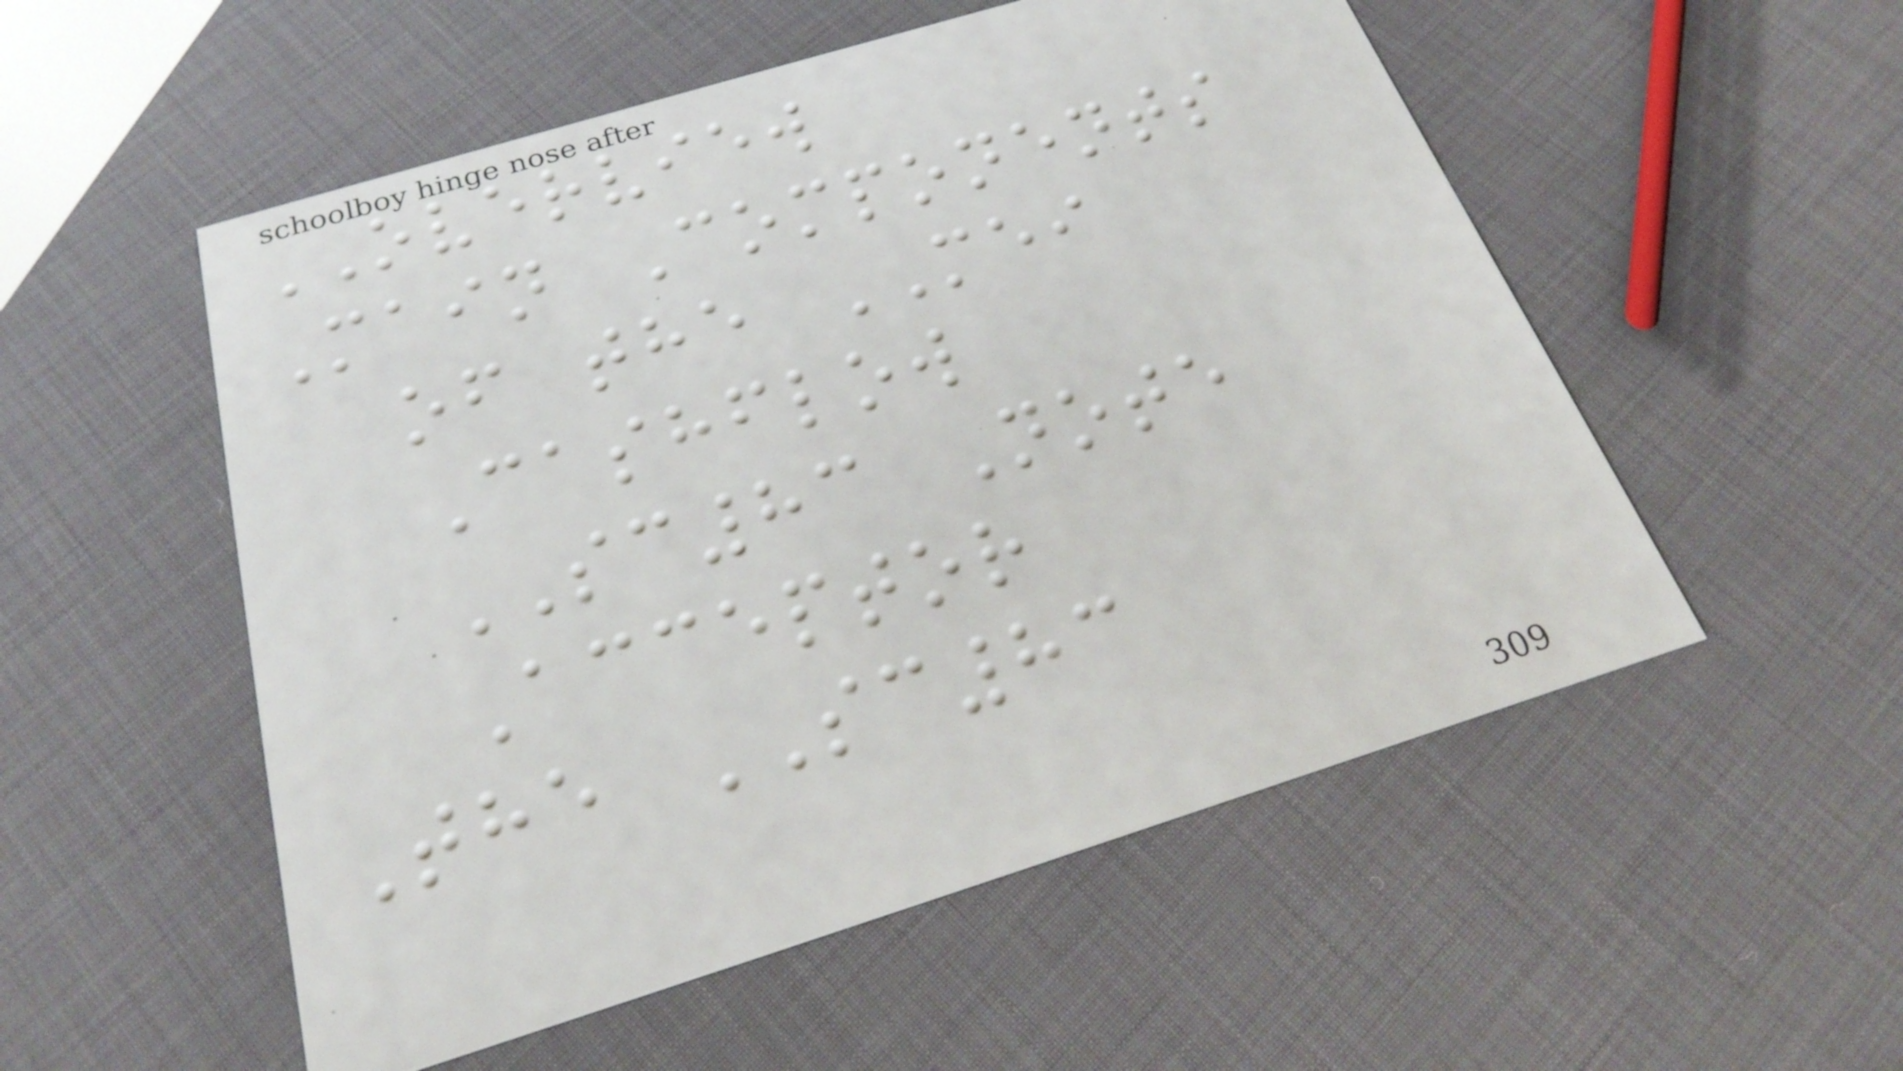OVERVIEW
Main Components
of the MEI
Cashflow
SC83 Note
Acceptor
The SC83
